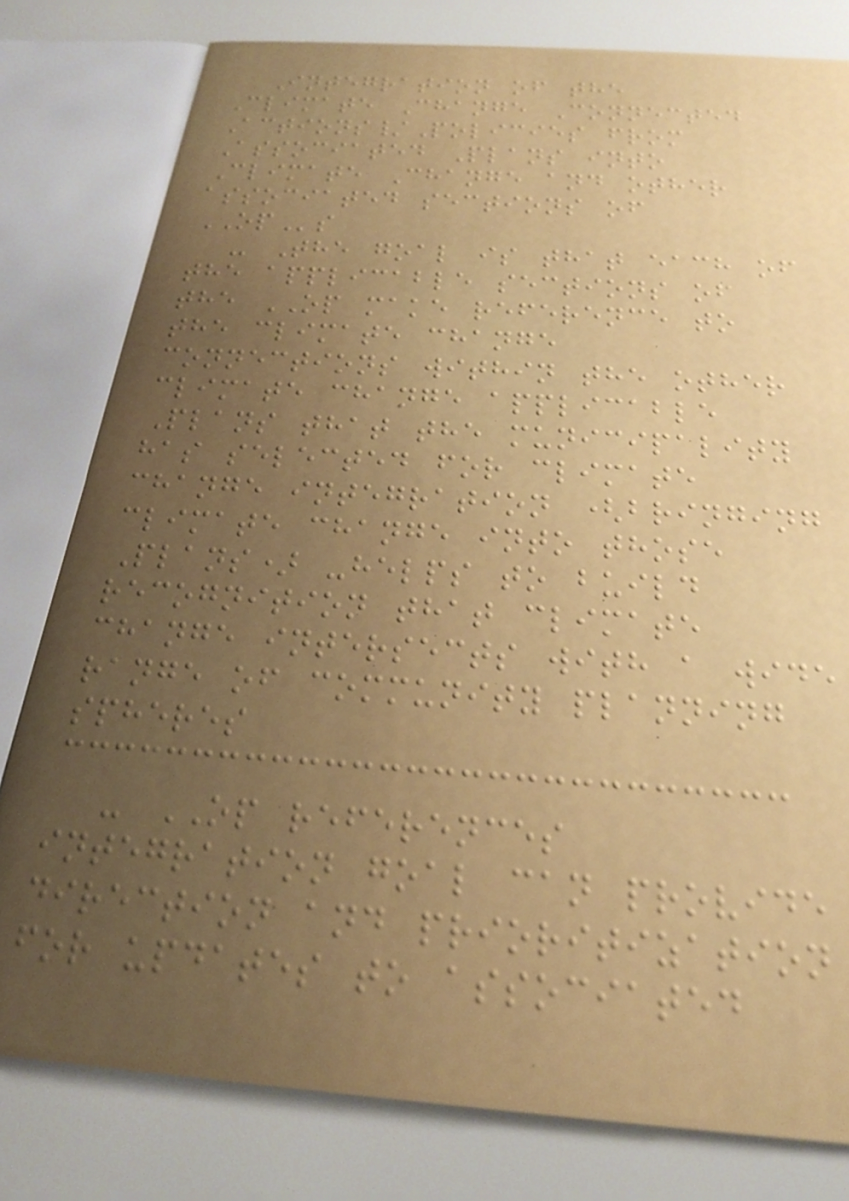Integration of the
Climate Change Connected
Actions/Policies from
Associated Plans into
Climate Change and other
associated sections of
OPs
- The goal is that each of
the applicable sections of
the OP make reference to
the climate change
connections within the other
climate change applicable
Plans that the municipality
has selected for climate
change integration (bringing
climate change into those
Plans) -helps to build
recognition that climate
change intersects with a wide
range of community planning
spheres
- OP references
integration goal can provide
direction and prioritization
for updates to associated
